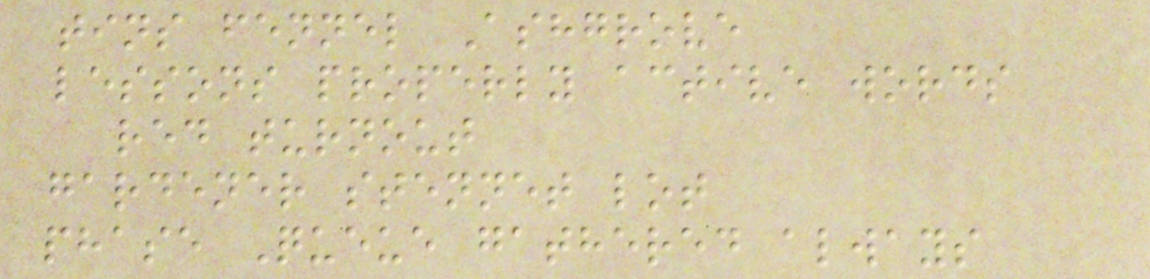tins fennel Ashgrove
lessons properly active words
red turnout
gardener stennet lot
phase Queue gathered always
